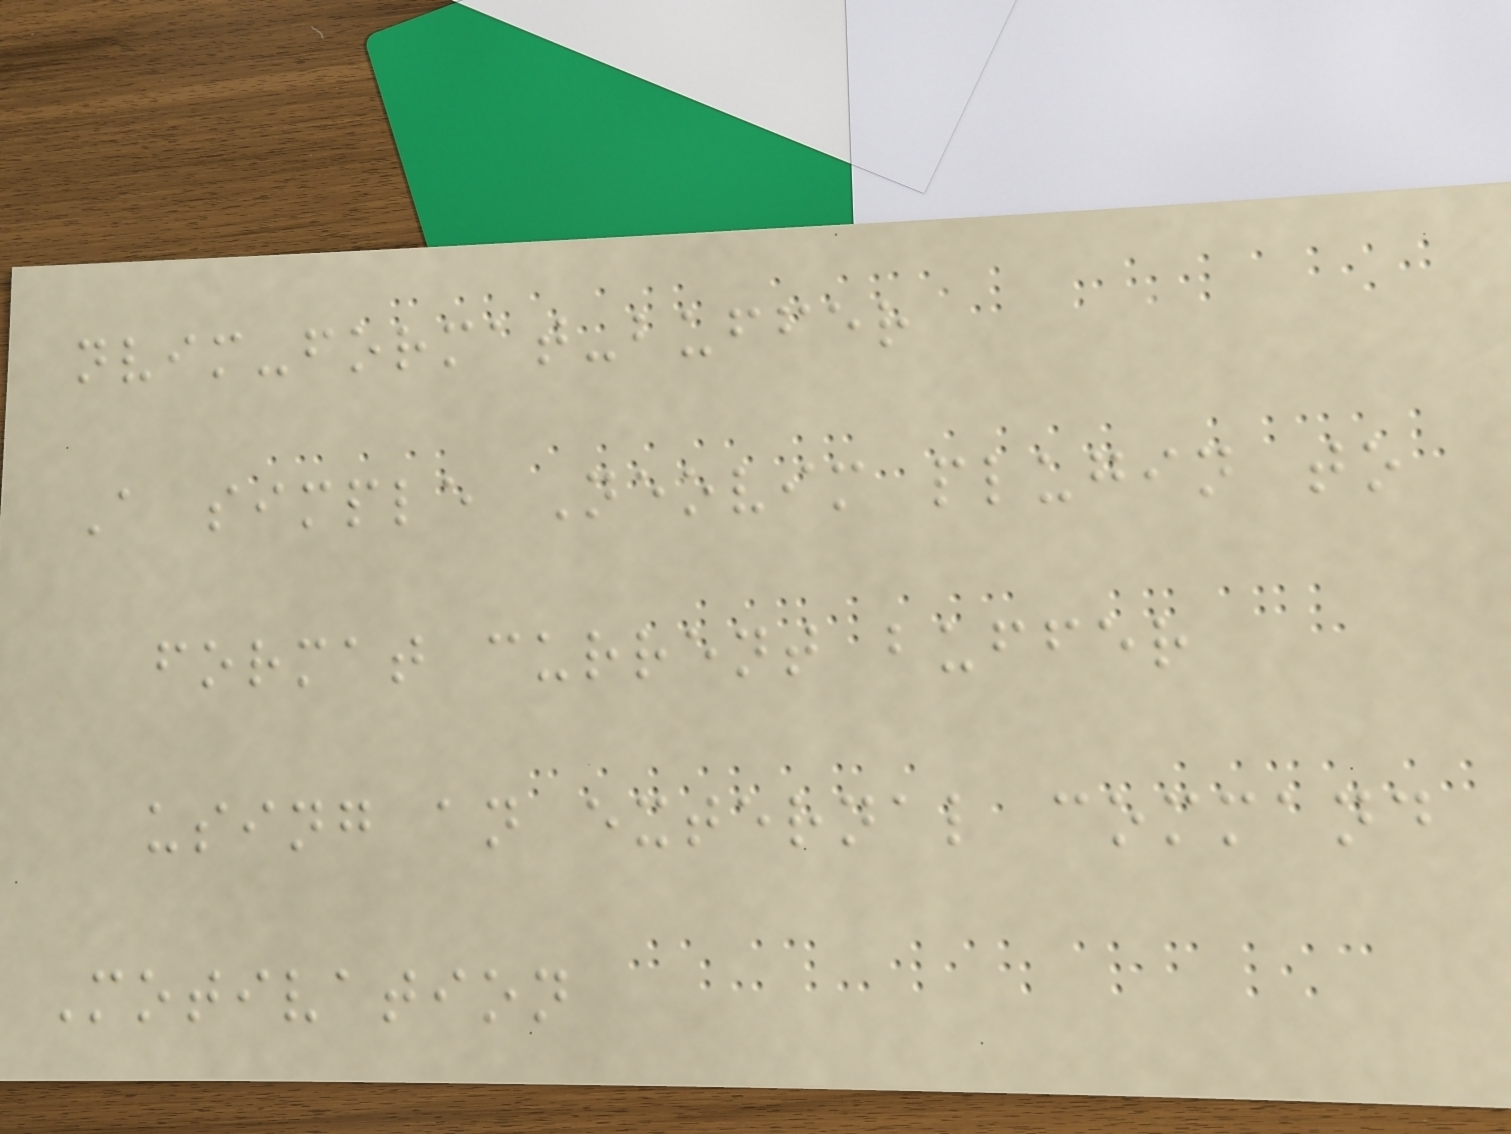nvim-format-buffer
A simple Neovim plugin to
format current buffer
using an external command
Motivation
